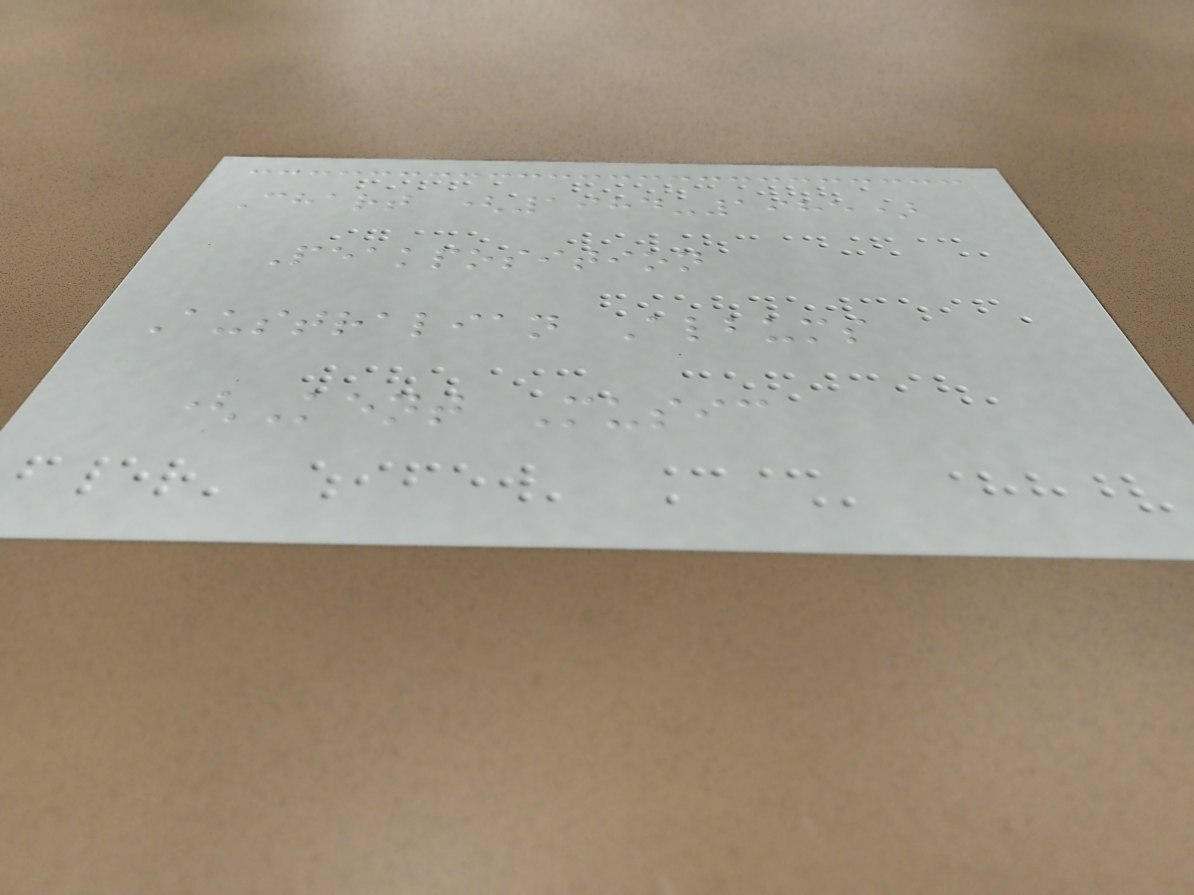Chart (1984-1985)
Peakposition
Australian Albums
(Kent Music
